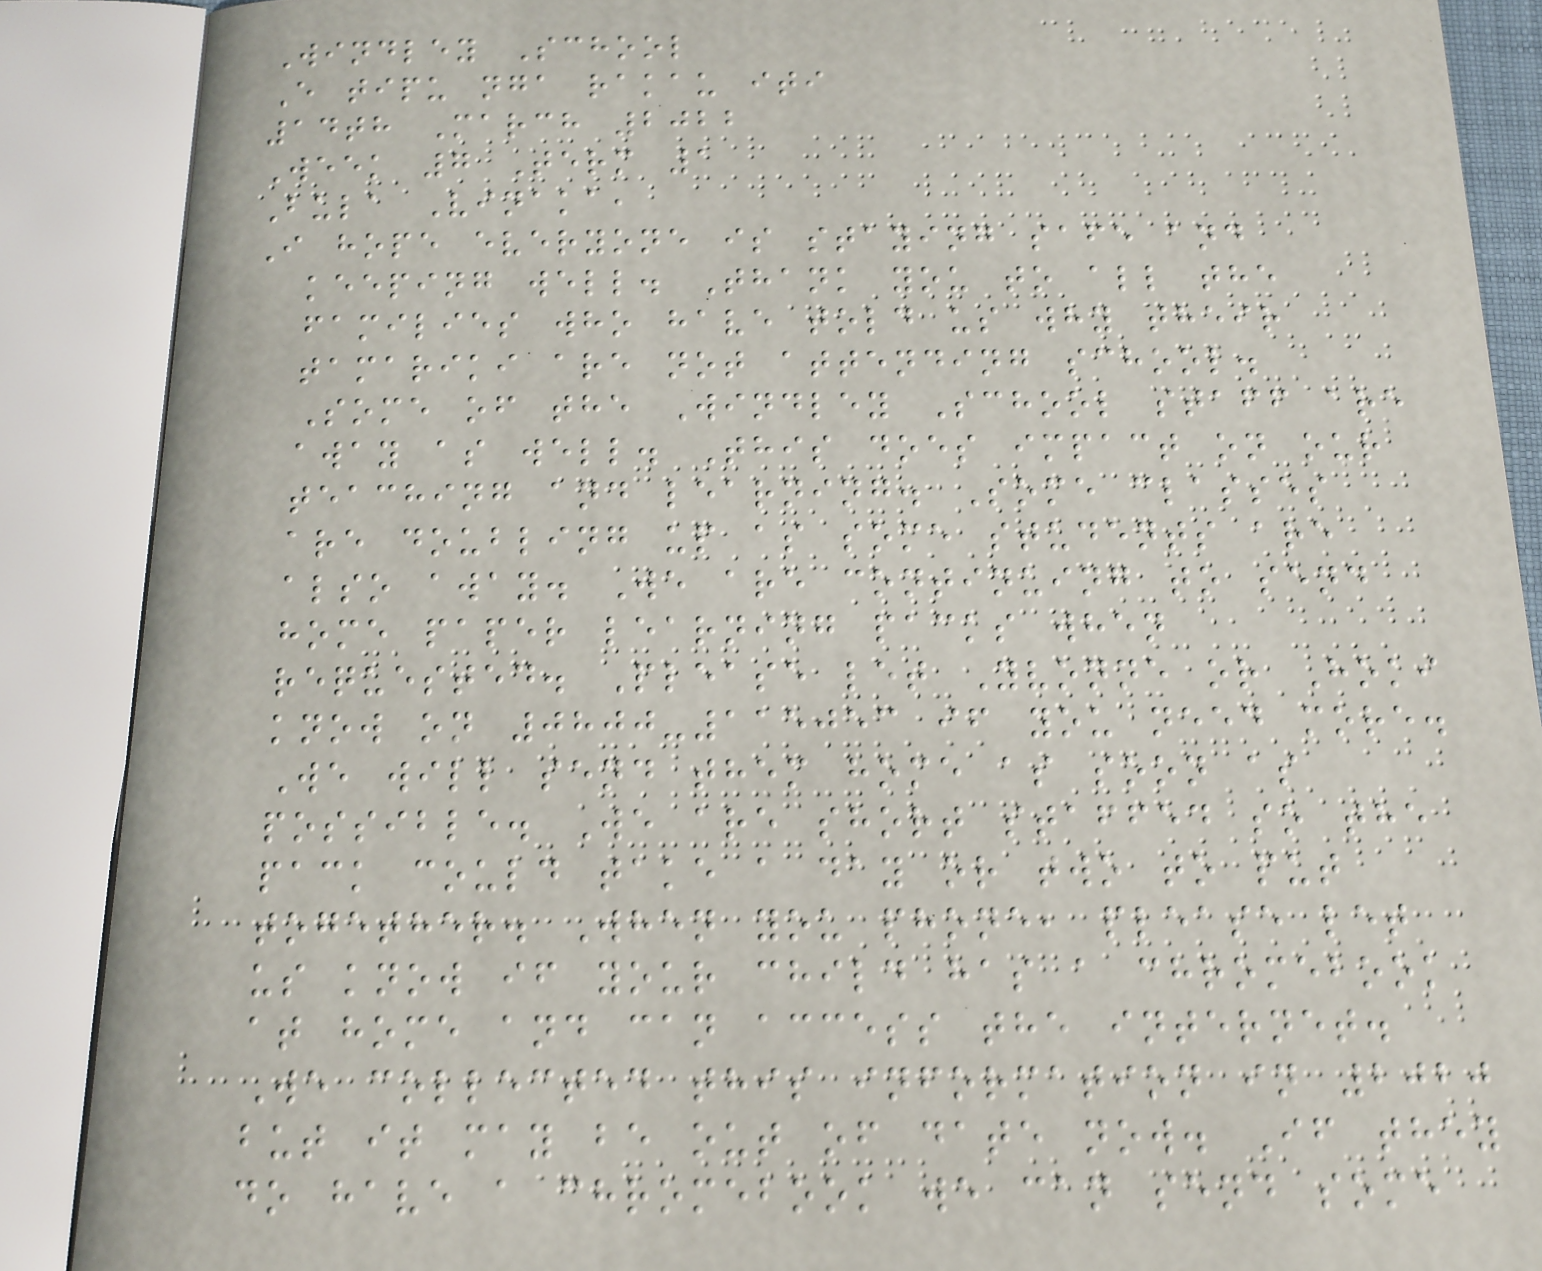Windley School
E tipu nga rakau iti
14th March 2022
Week 7 Term 1
Bula Vinaka,
I hope everyone is staying safe and
keeping well. Thank you to all the
families who have told us why their
tamariki are not attending school.
Some of the Windley School staff are
away as well. This does impact on our
teaching and learning. Some classes
are doubling up as some students are
also away. We are continuing to send
home paper learning packs when
requested. Please let Yvonne or Hoki
know on 0800-115053 if you need more.
We will send them home as soon as
possible. We are short staffed so the
pack could take a day or two to put
together. When you phone, please let
us know if your child has a chromebook
at home and can access the internet.
We collected this information in 2020
but it may be out of date now. If they
do have a chromebook we can send some
